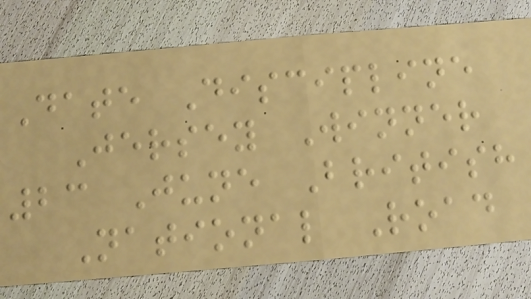Date Discipline
Jersey Winner
23 June British
National Road
